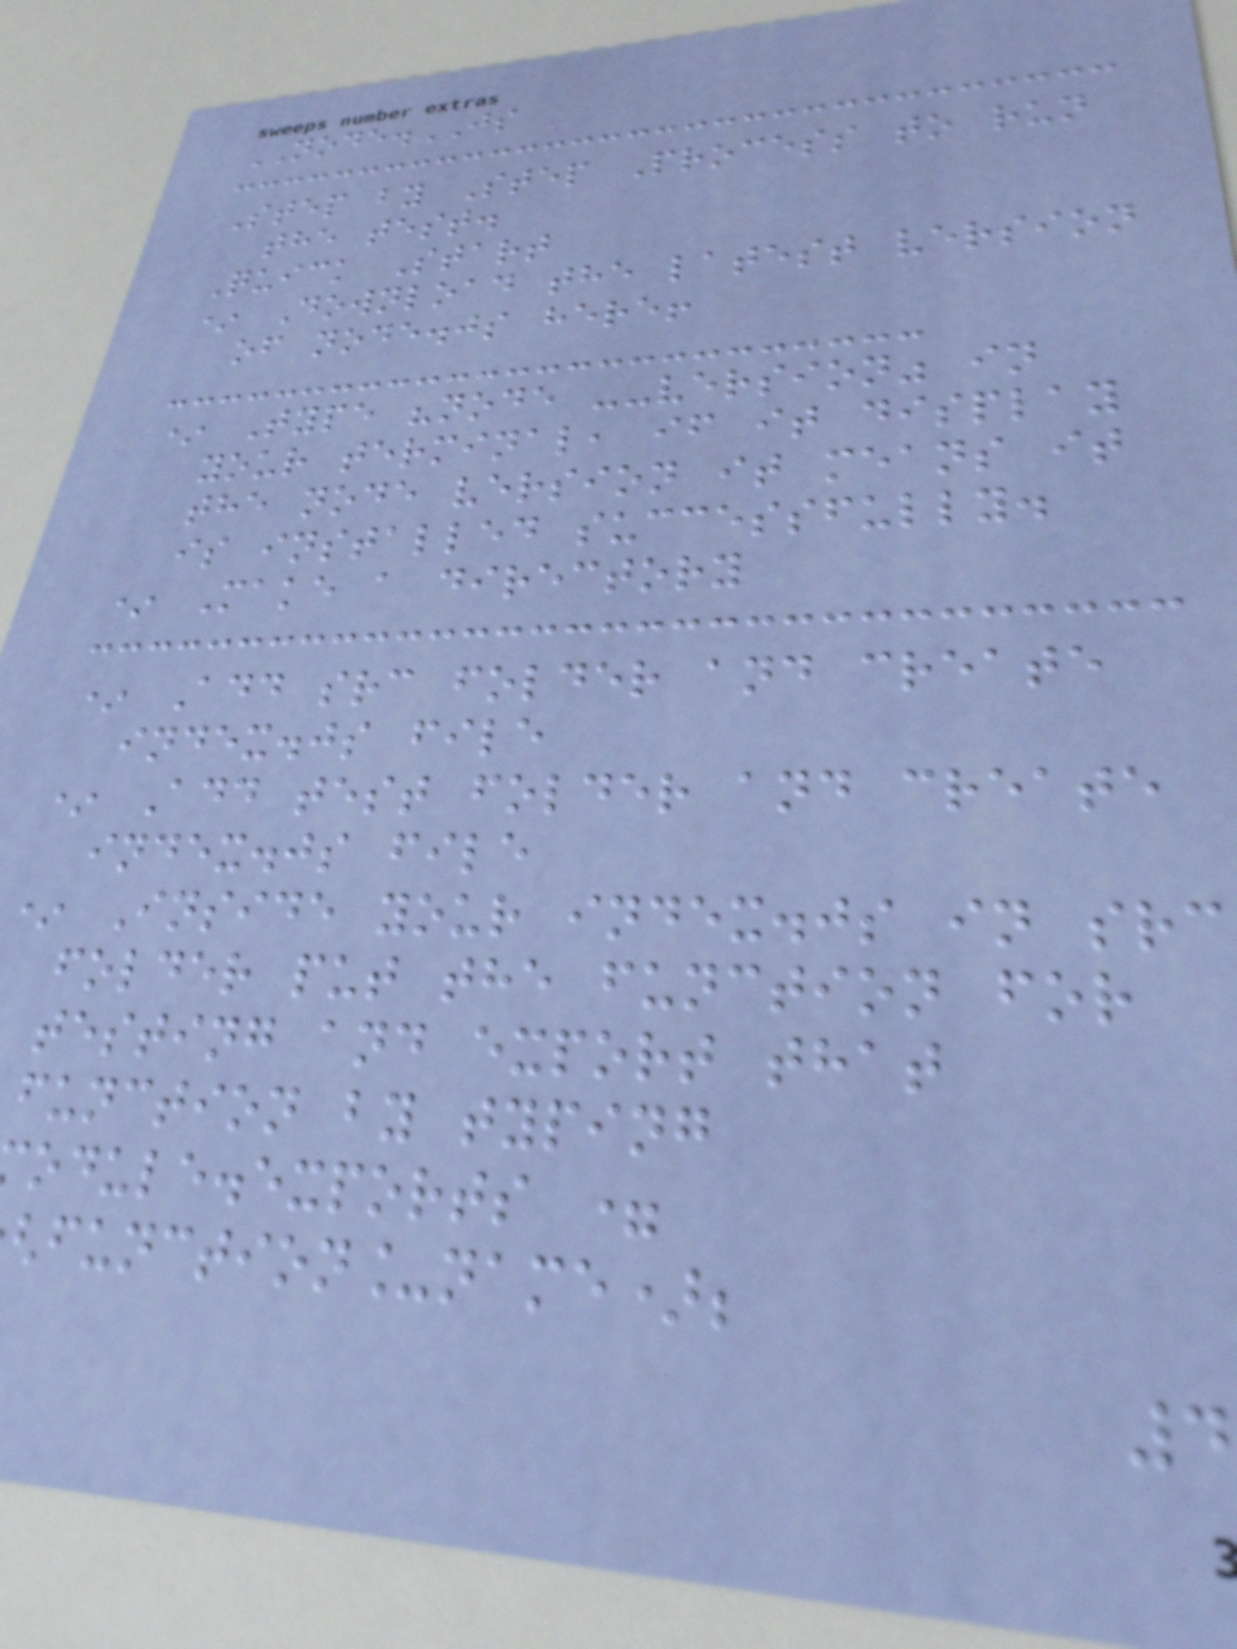NODE.JS
Step by Step Process to run
the test.
Quick Start
* Download the latest version
of node.js here!
* Type "node --version" in
your terminal, if it display
the node version it means it
is installed successfully.
* Make a directory
* Add src folder and create
index.js file
* Add test folder and create
index.js file
* Inside your index.js in src
folder put the function for
testing and export that
function by typing
odule.exports =
function_name);
